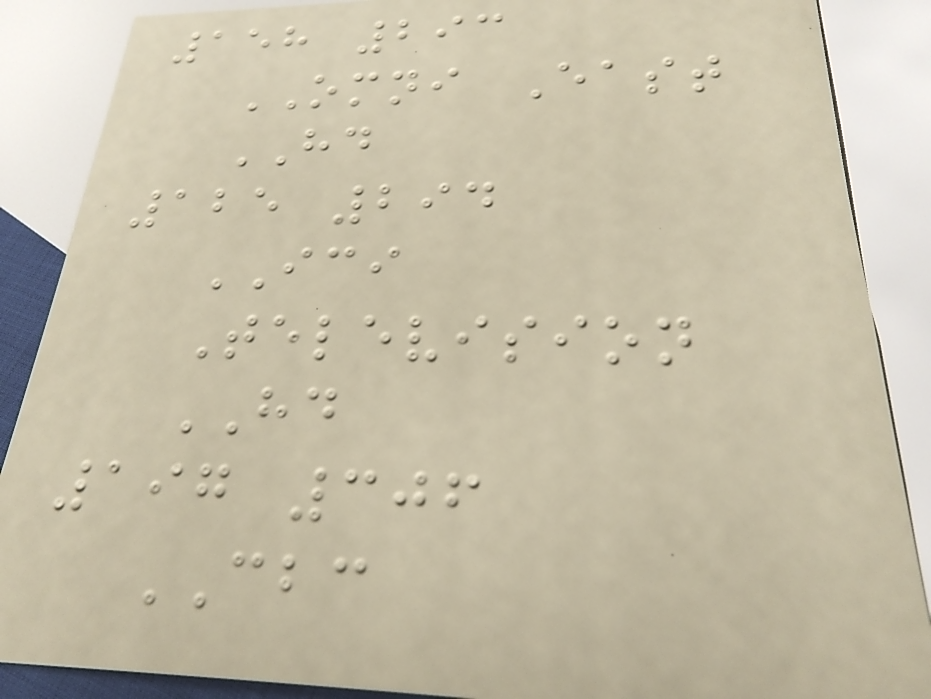158 293
OMNI East
HD
125 294
ICI
Television
HD
197 306
CBC
